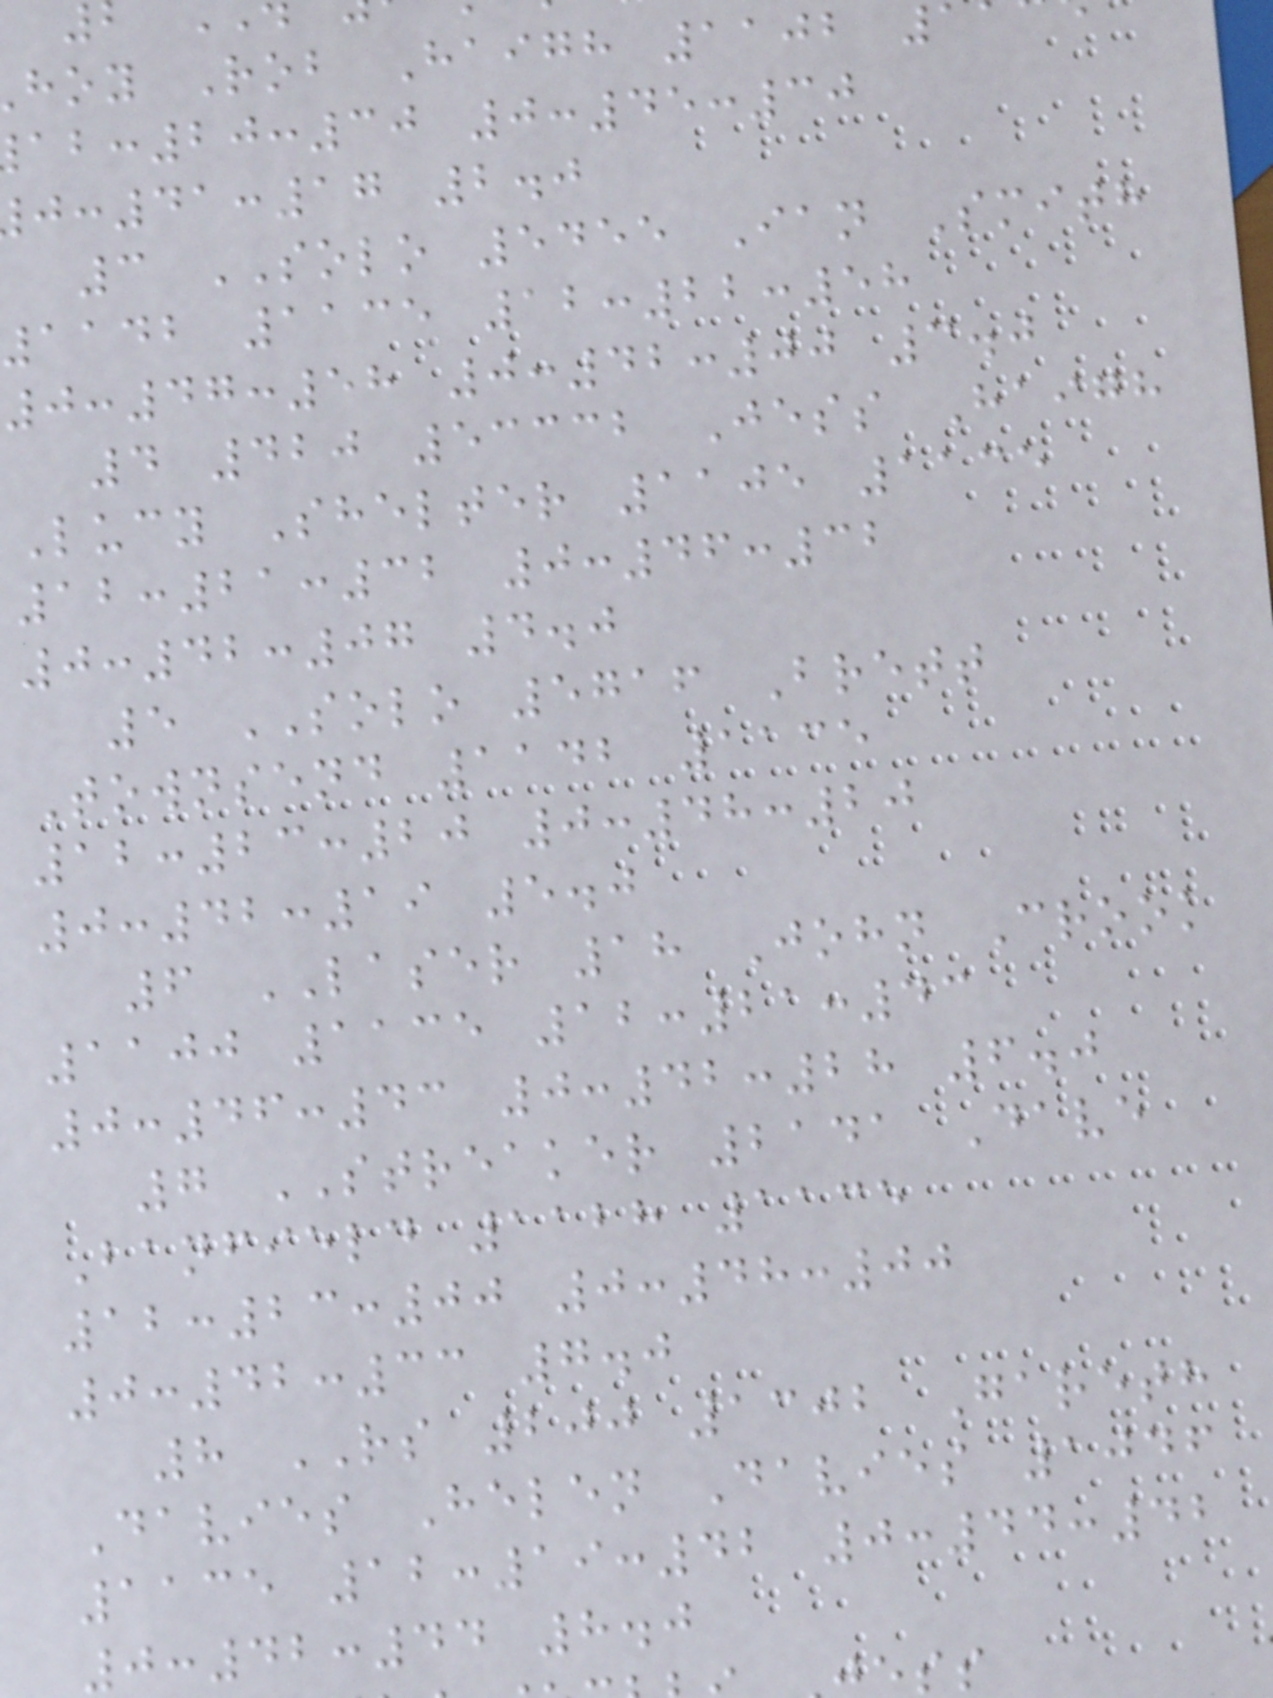hoy Rob Haigh 1102
:20:30 0:45:30
:41:17 2.0
3 SOLO 5455 Ian Smith
1142 1135 12:22:58
0:47:58 0:42:00 3.0
4 420 53332 Jess Haigh
Lucy Shelter 1105 1135
12:21:32 0:46:32
0:42:07 4.0
5 SOLO 5716 Brett
Townsend 1142 1135
12:23:20 0:48:20
0:42:19 5.0
6 LASER 18 John Crook
1100 1135 12:21:43
0:46:43 0:42:28 6.0
7 STREAKER 2141 Dave
Banfield 1128 1135
12:23:00 0:48:00
0:42:33 7.0
8 RS 200 1302 Gareth
Davies Helen Davies 1046
1135 12:19:42 0:44:42
0:42:44 8.0
